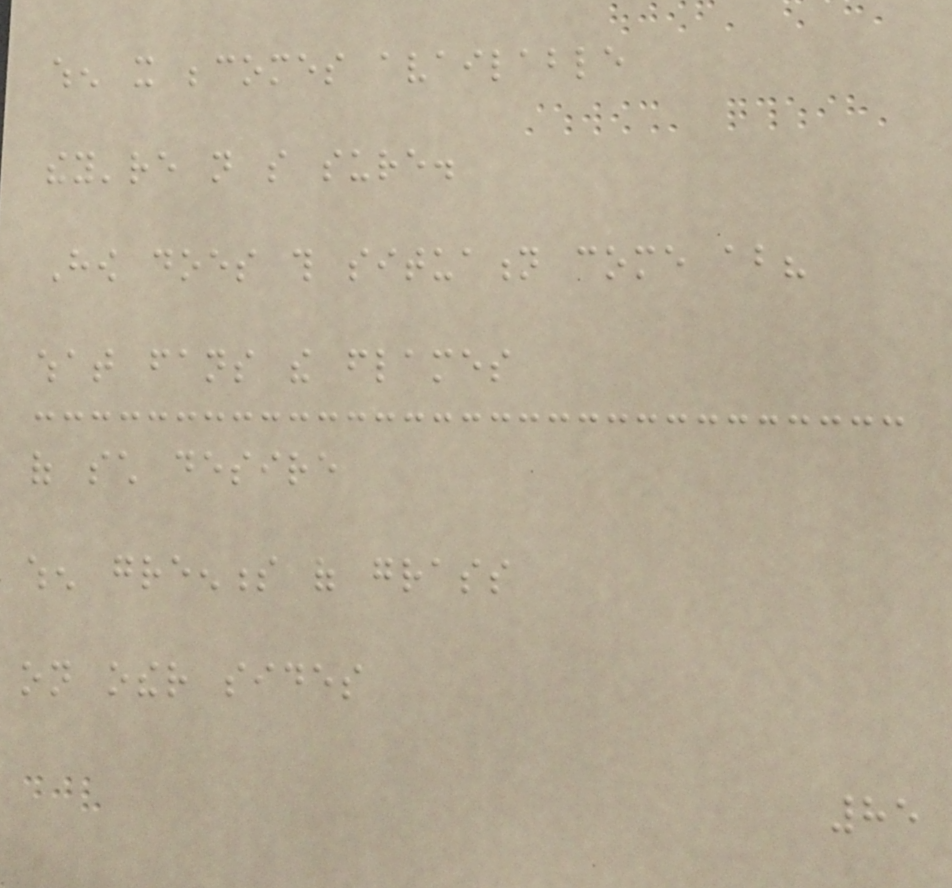when it becomes available
they're not so sure.
How does this situation come about?
what fans the flames
of such desire
when greenness of grass
on other sides
85
